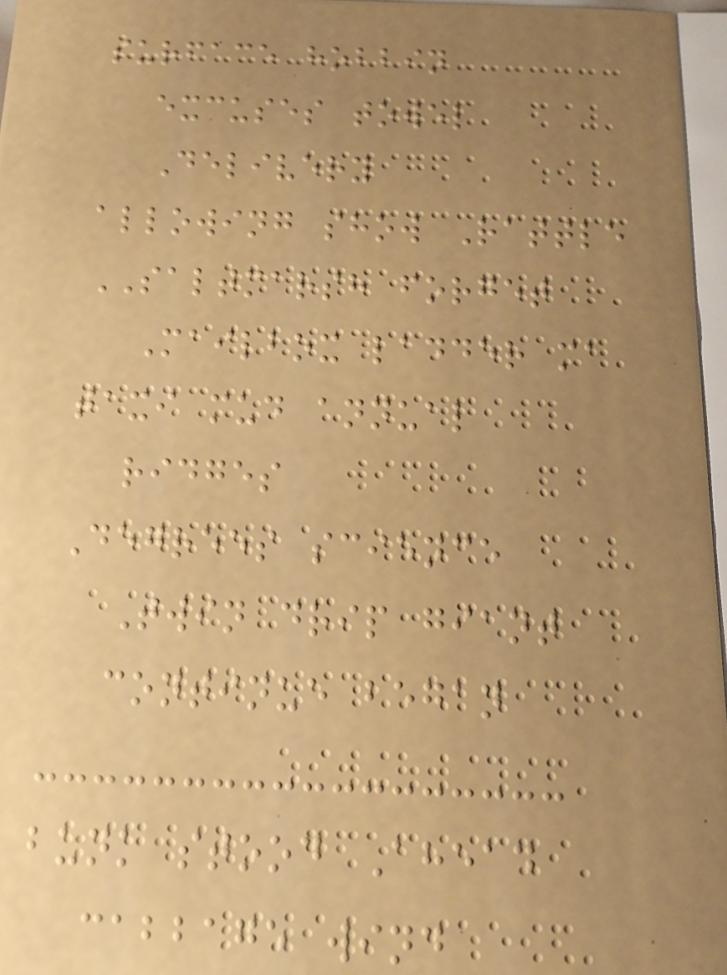surface hobbin
excuses towel
Delivery
allowing show Rattle
SALTMARSH forget
Mailbox ladder ma
taxi mud annual
ridges
Degrees science
Twin drip giant
continue began
bunk stood Ahead
cabbage wind
